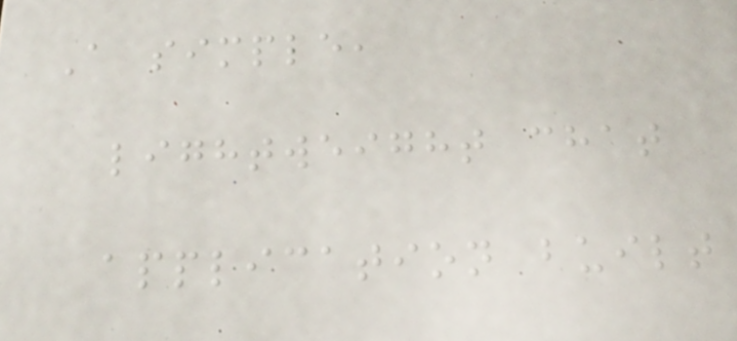A simple,
lightweight chat
application built
